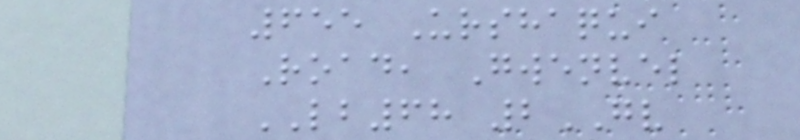655 Urshaqui
Road, Gwenvel
LB68 2GV
